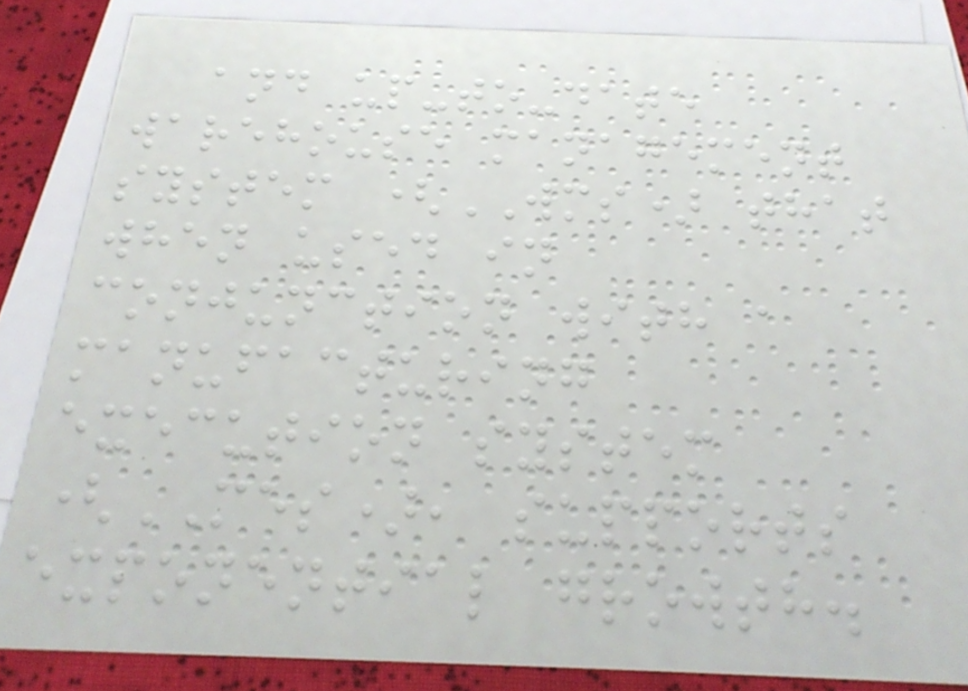and up-to-date
warehouse management
system (WMS) that
when used in
conjunction with a
manufacturing
execution system
(MES), supports
exponential growth.
